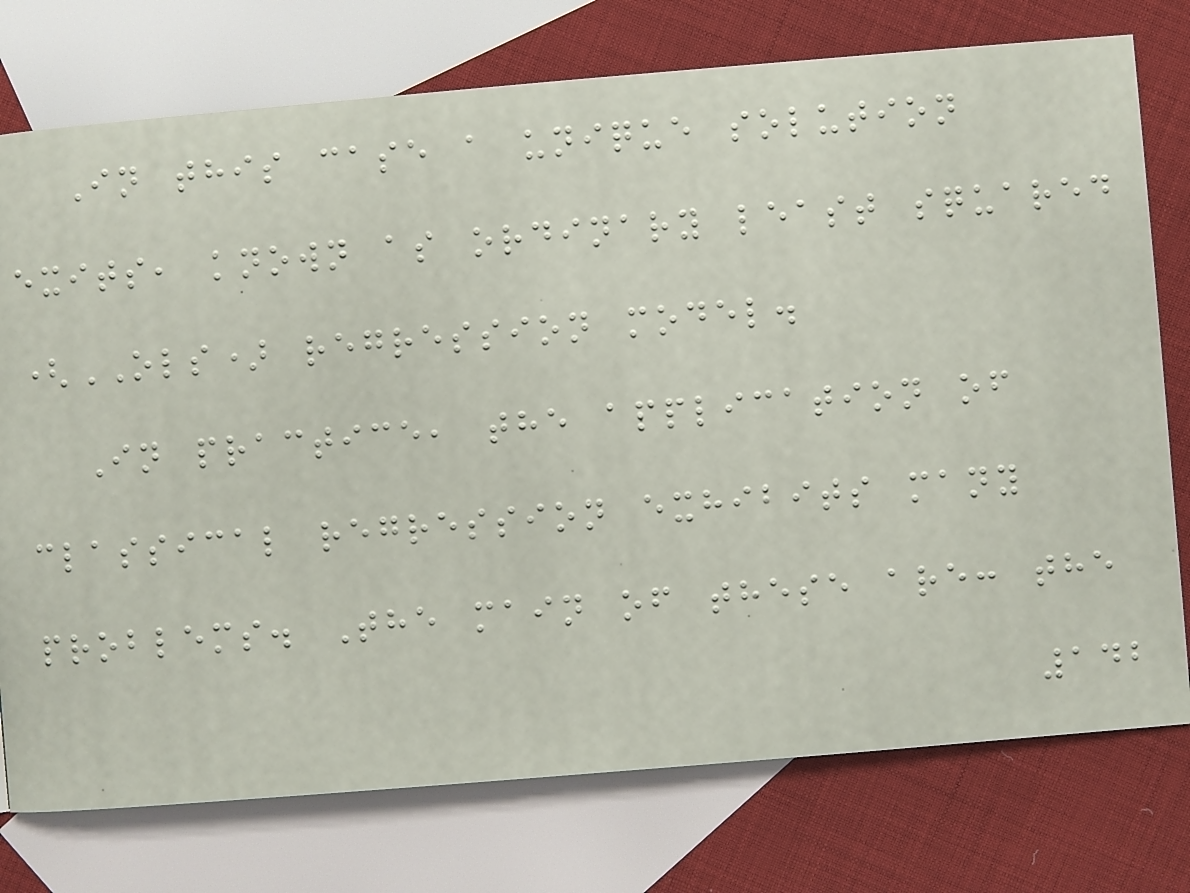In this case a unique solution
exits, known as ordinary least squared
(OLS) regression model.
In practice, the application of
classical regression exhibits many
problems. The main of these are: the
142
